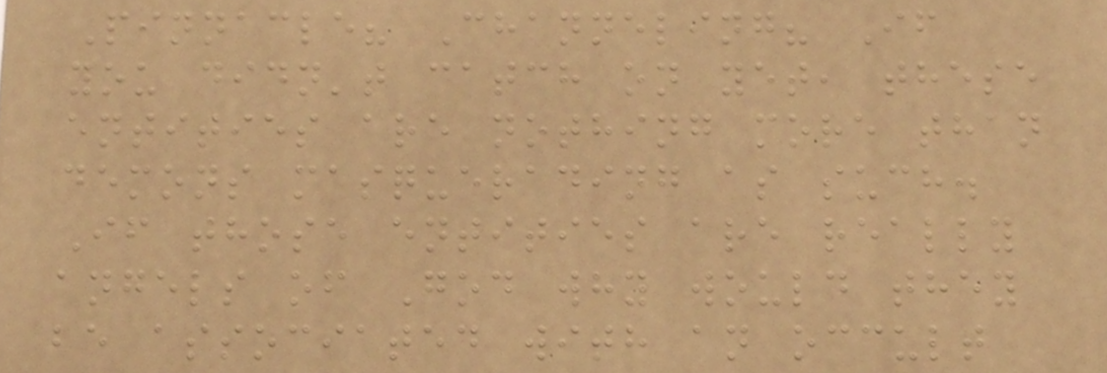Pinnacle? Channeling? If
you didn't catch on yet, these
entities are nothing more than
demons masquerading as such.
If those entities are really
angels of God why would they
be associated with an occult
